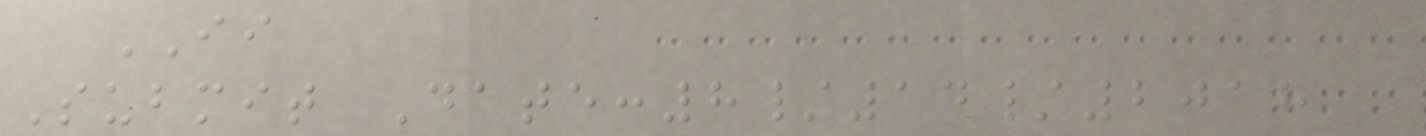II
Submit Date:8/14/2018
